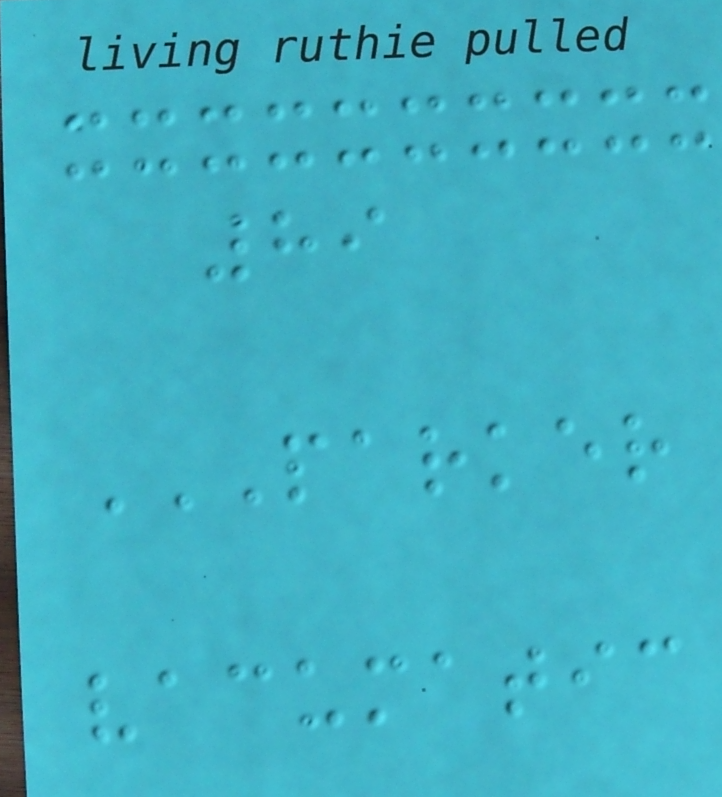89
PARKER
VACUMATIC
